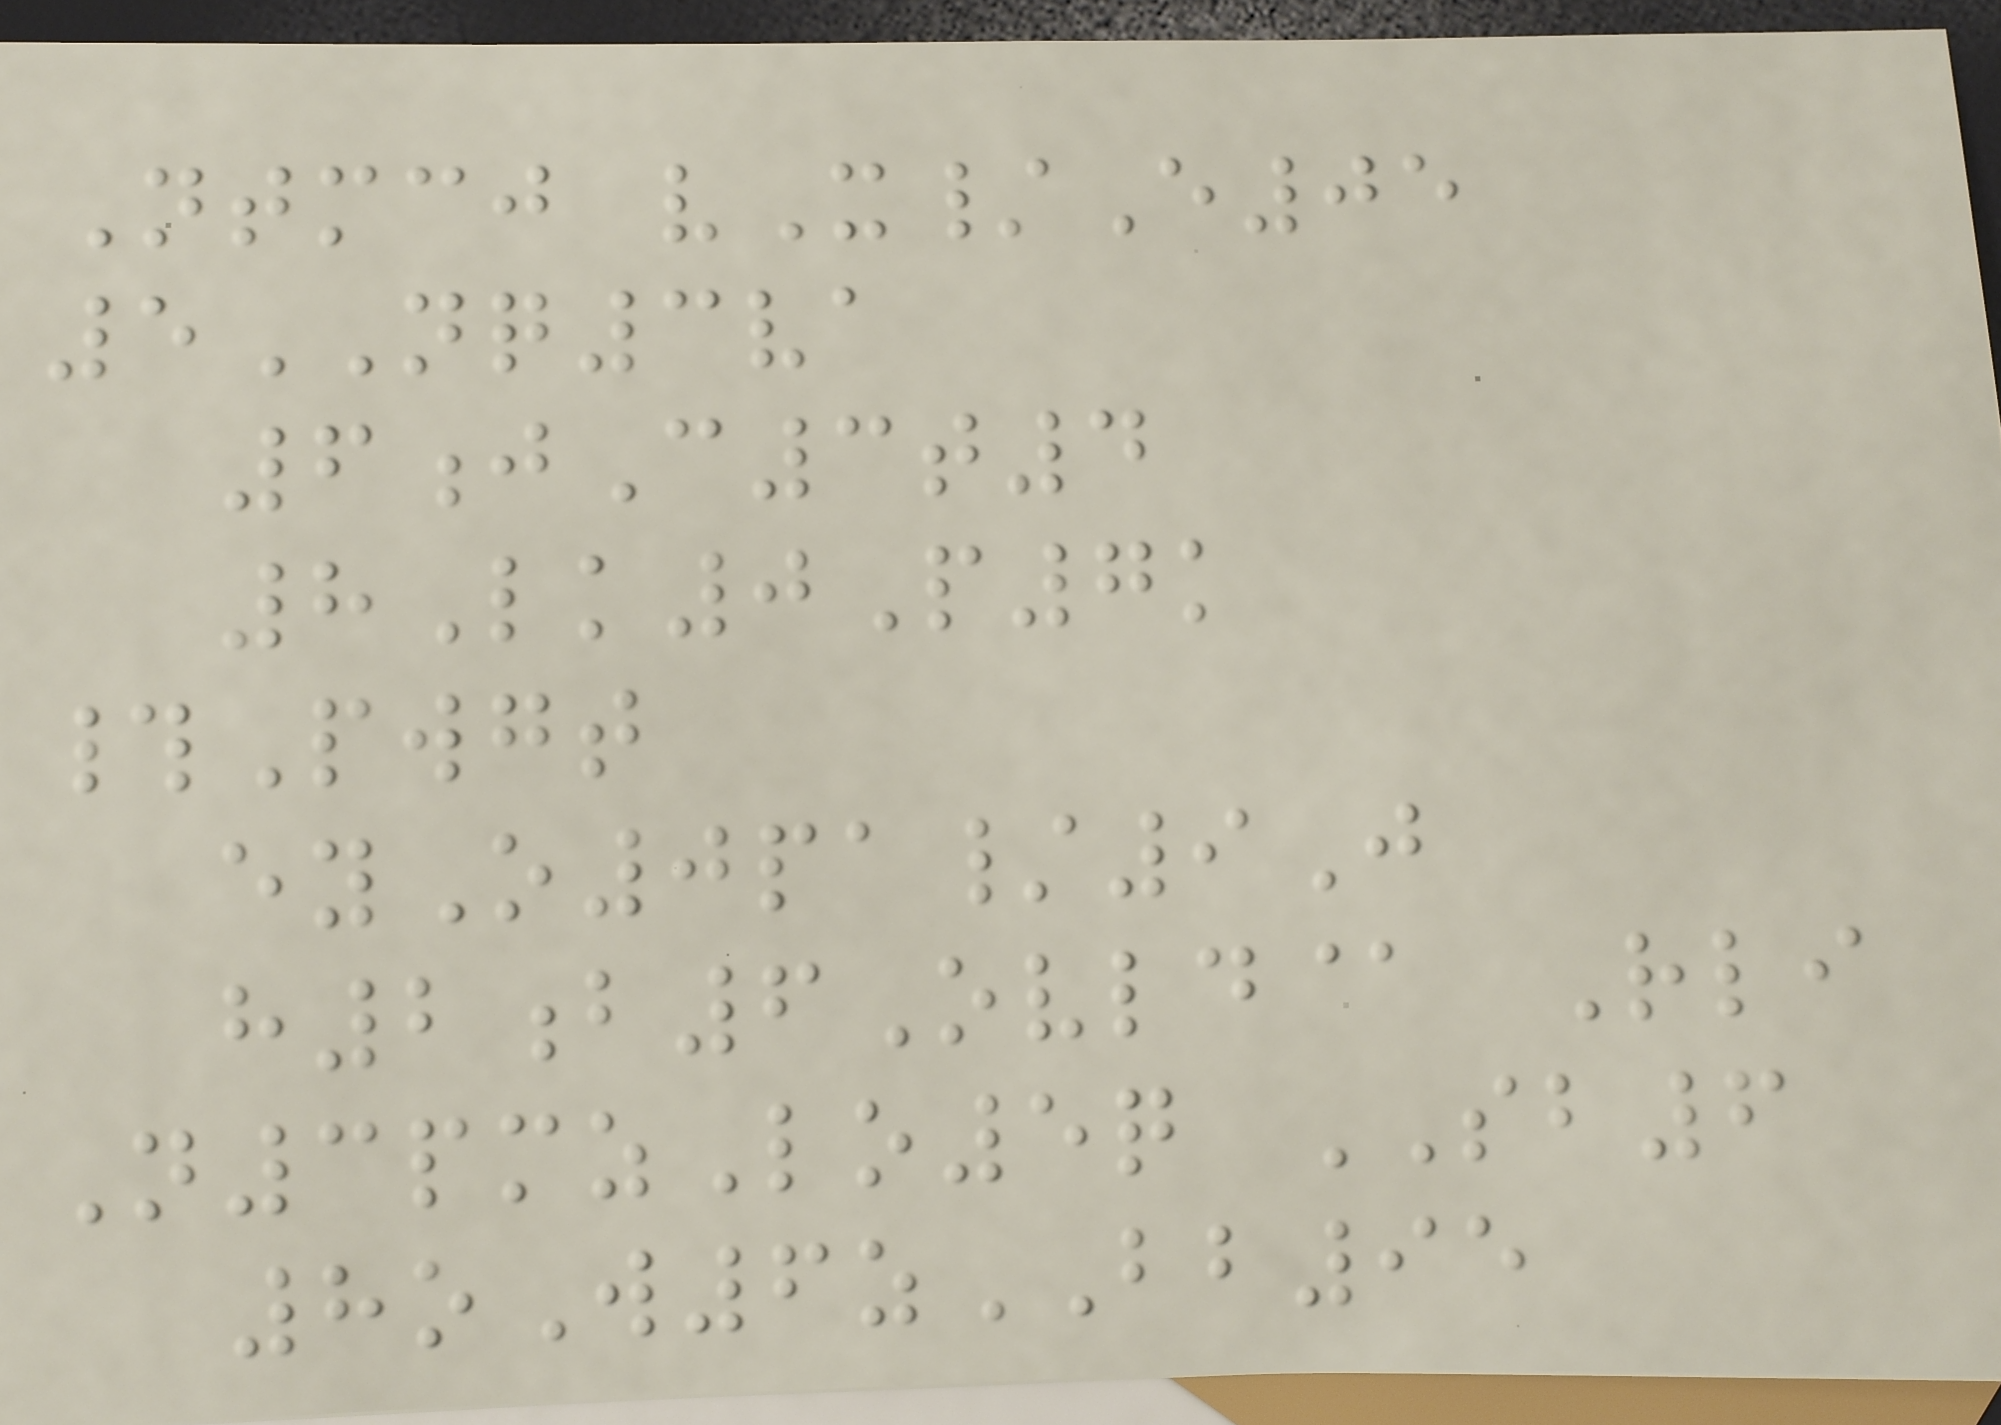Ntmcj vX/E05
5NQ3va
6jC3t4
8Lk0P7k
#Pwgt
eyO0pa/9J
h2b6Ovld@ Rli
N3pmzLo5q SB6
8oW6zBB95
